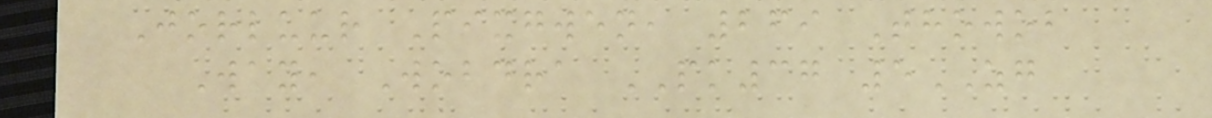Jorluur Pixgwen, 269 Thowob
Way, Wobdra PK37 5ZG
